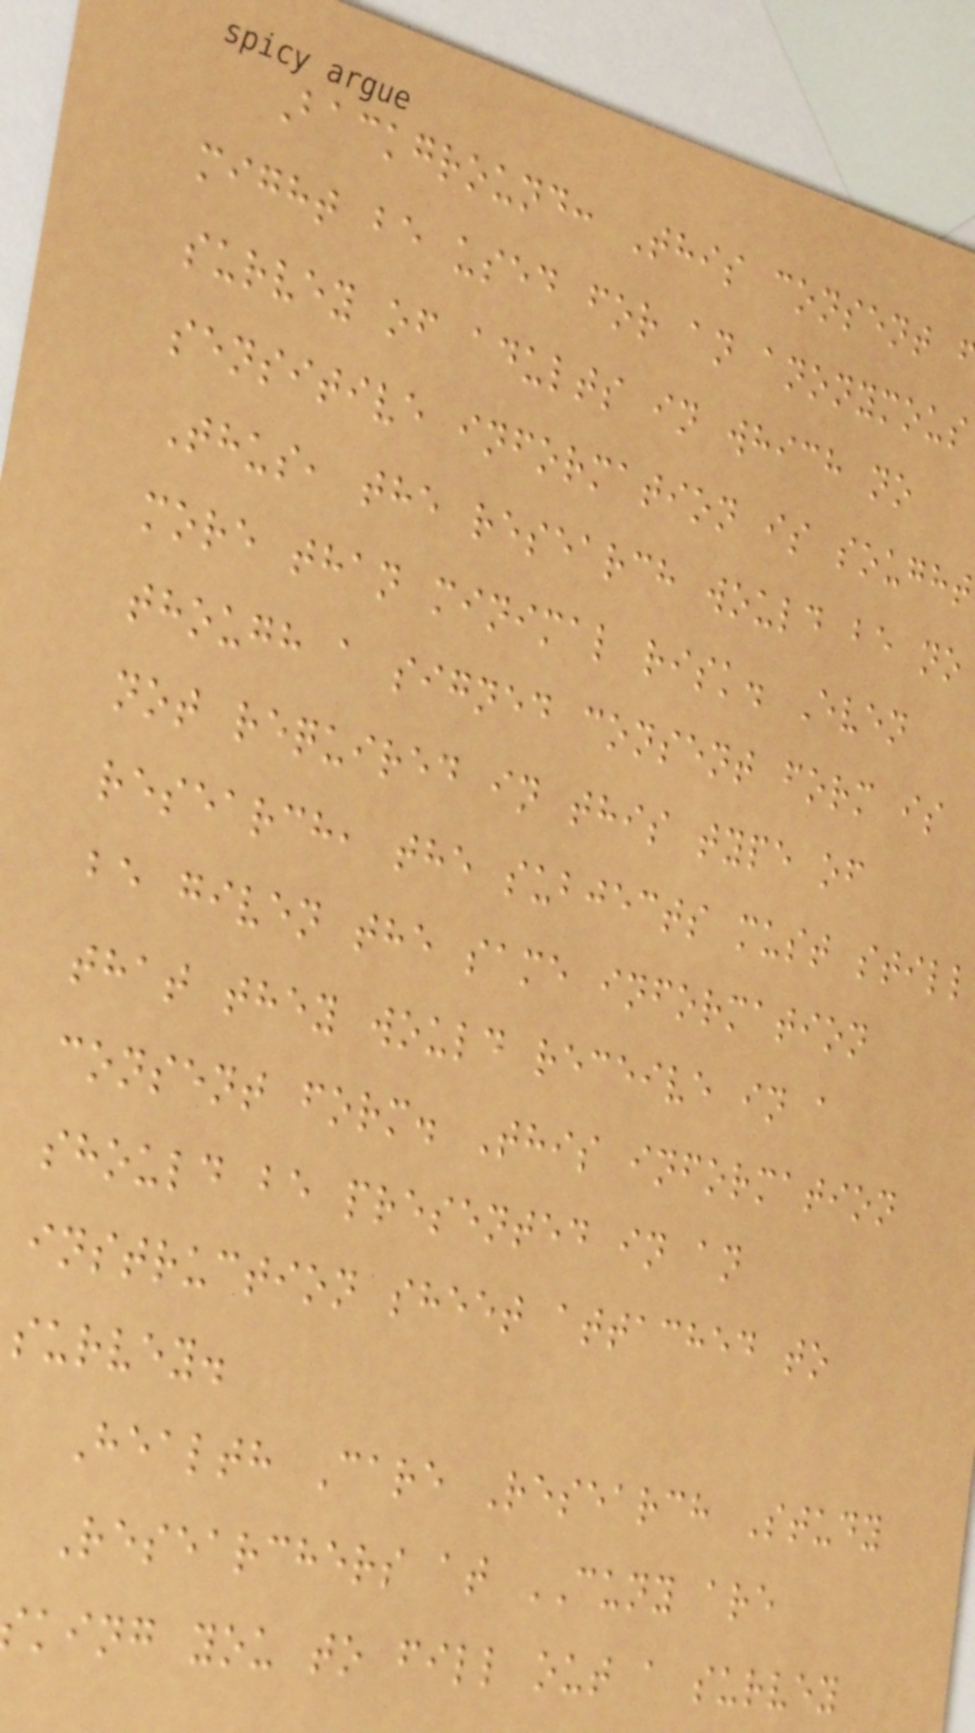Background: This consent
might be used for an anonymous
survey of adults in which no
sensitive information is sought
Thus, the research would be no
more than minimal risk. Even
though a signed consent form is
not required in this type of
research, the subjects must still
be given the same information
that they would receive in a
consent form. This information
should be presented in an
instruction sheet attached to
survey.
Health Care Research Study
Researchers at CUNY are
king you to fill out a survey
